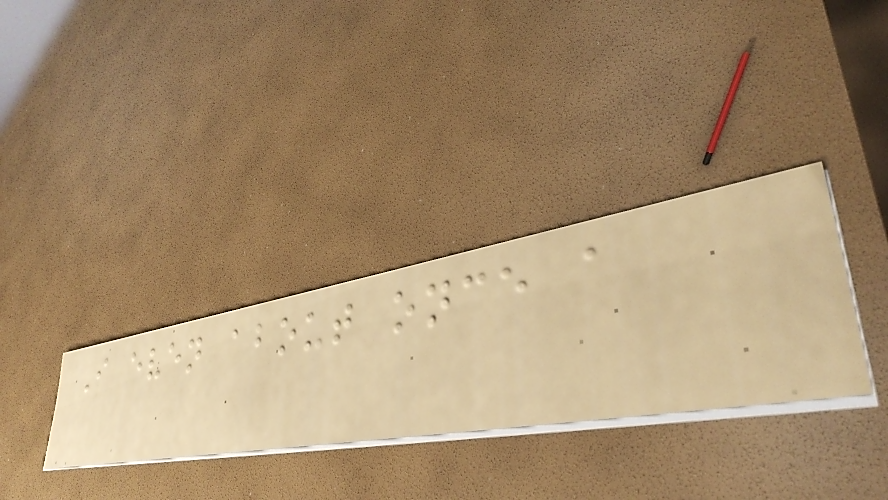I even about once a
